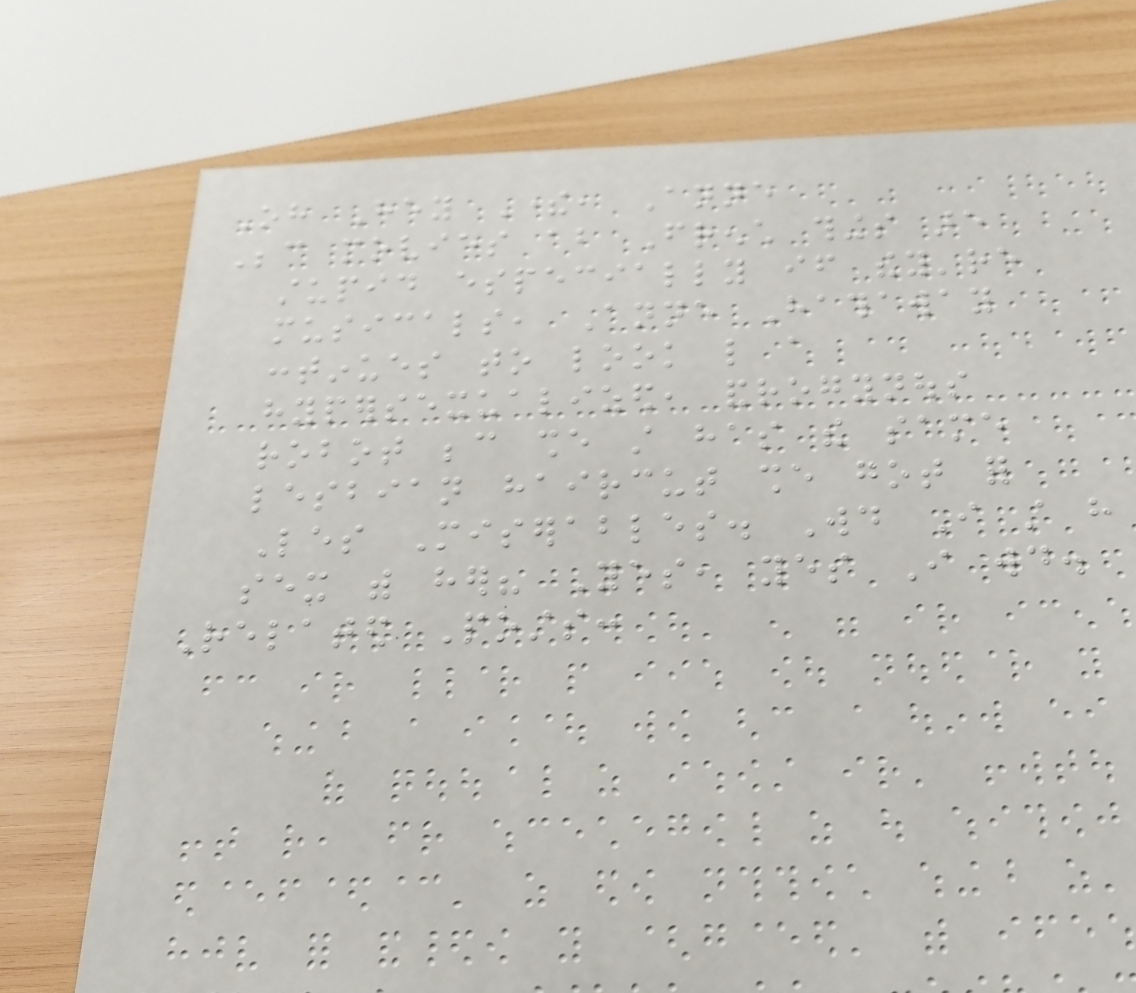Oh Hey There, Anne
Because movies about French things are
stupid especially if they're
musicals, Anne Hathaway
continues to look like a
hypersexualized, androgynous
robot because she still has the same
lesbian haircut she got for
Les Miserables. Would I still have
sex with her? Yes, yes I would.
Related Posts:
